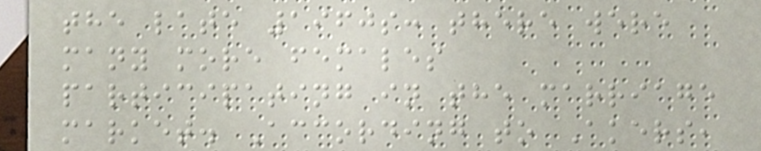the late 1960s: there were
many more females
participating in the marriage
market. According to Akers,
